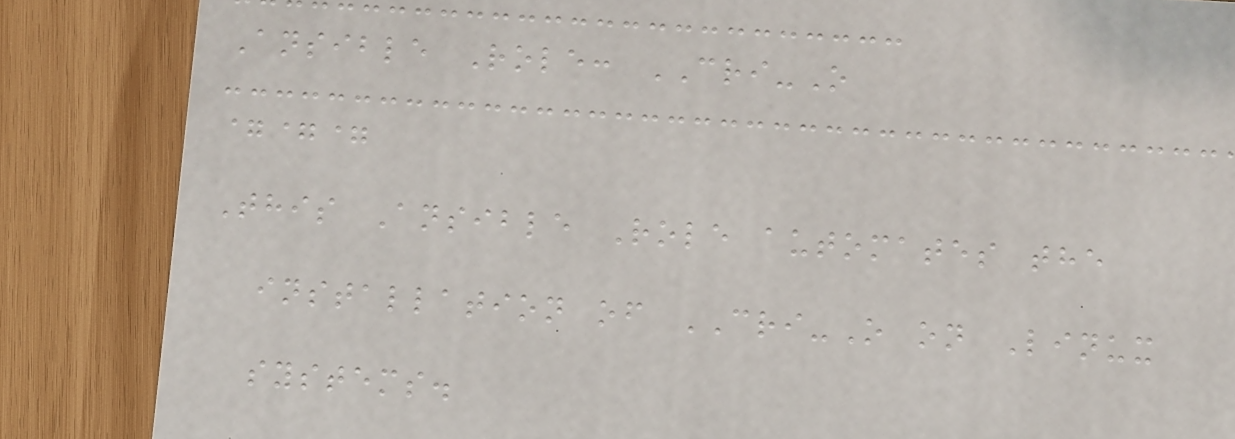Ansible Role: CRI-O
===
This Ansible Role automates the
installation of CRI-O on Linux
systems.
